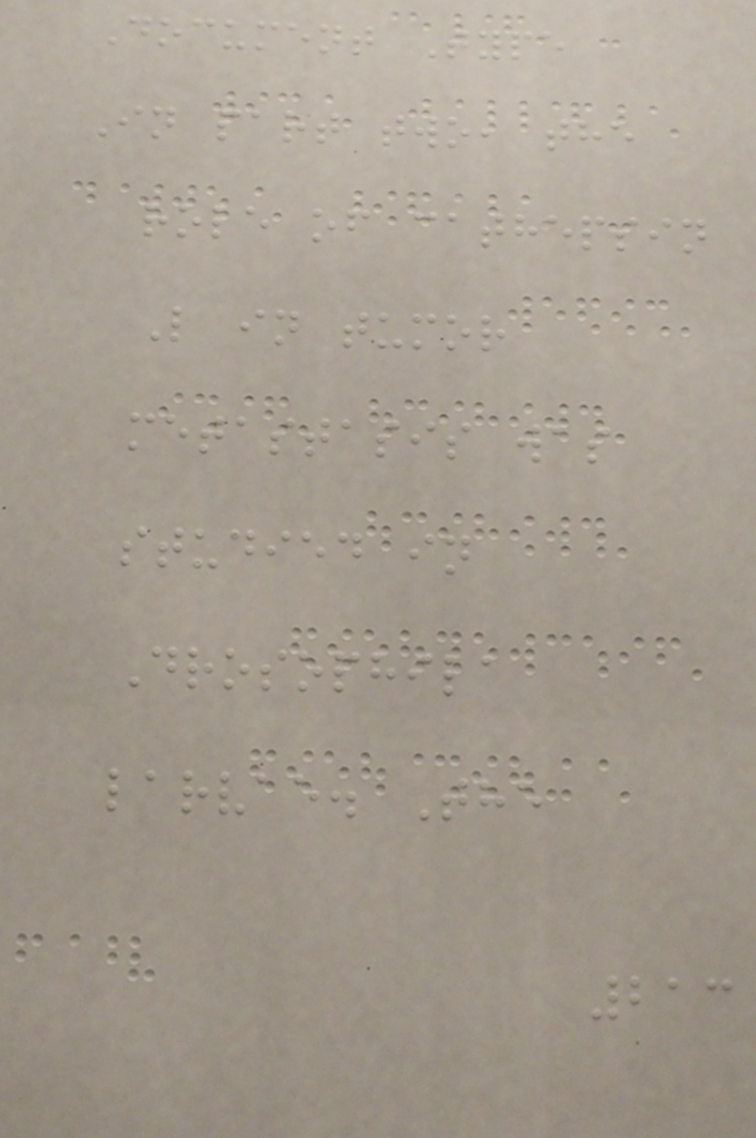Document Type
In part two, the
role of cathepsin
L in tumor
metastasis was
studied in
Drosophila
larvae. The
213
